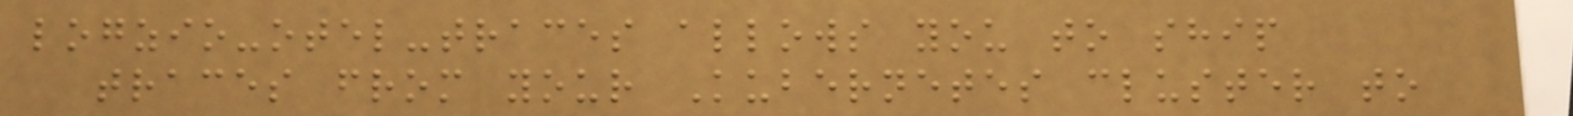logzio-otel-traces allows you to ship
traces from your Kubernetes cluster to
